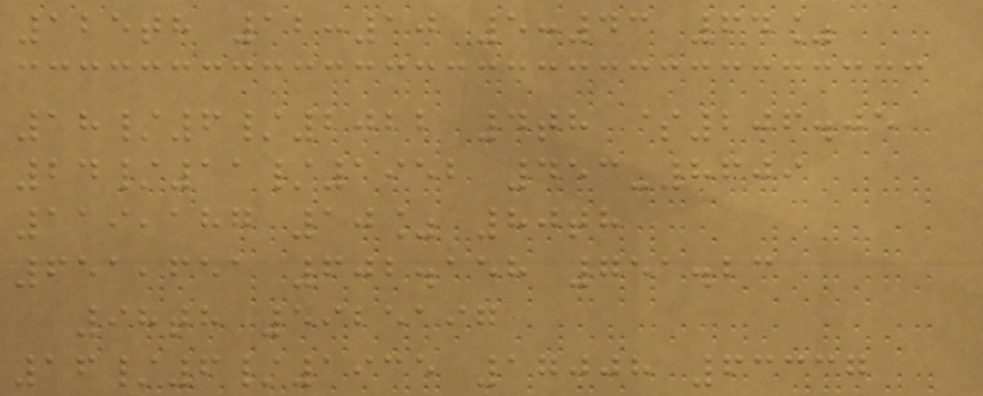125th 12:10 5:43 64%
18/6/2022 4th $206.05
24/11/1952 453-8609
119,187 10% 80th
651,651 602.158 751.23
98th 5925197
16/6/1935 17008 63337
